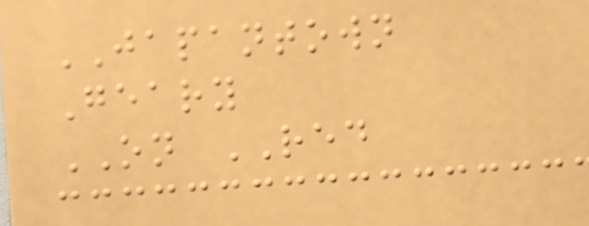JAPANTOWN
Geary
ON RED
